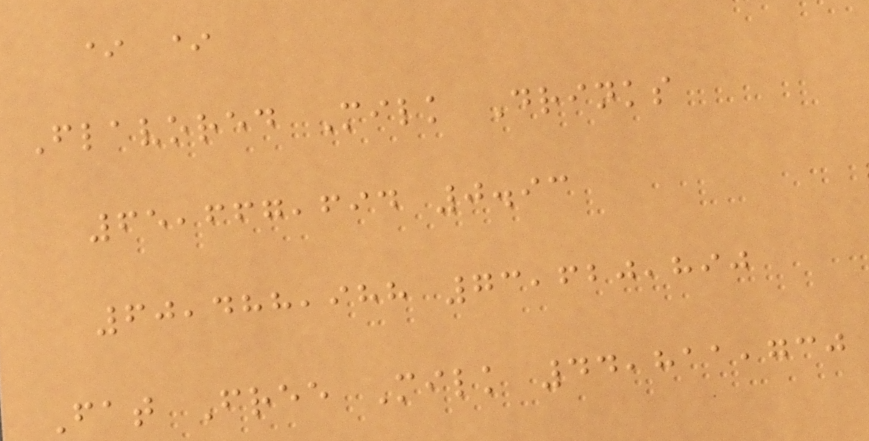* *
Flavored Milk Drinks
65,667,694 0.93
60,488,988 73,620,890
Fat Free Milk 44,811,730
